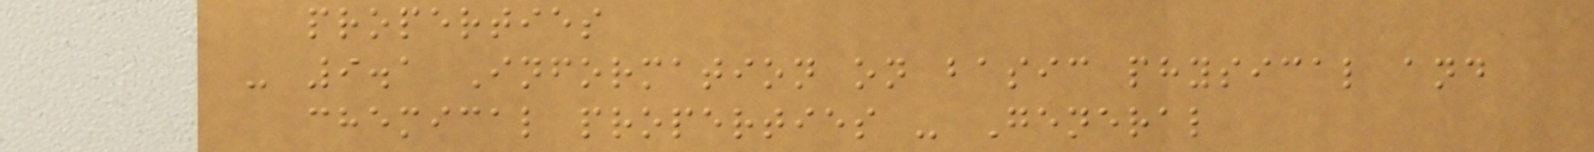properties
- 9.1 Information on basic physical and
chemical properties - General
